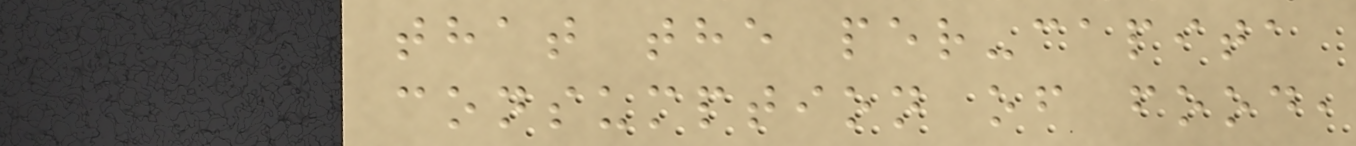that the per-capita
consumption of food,
